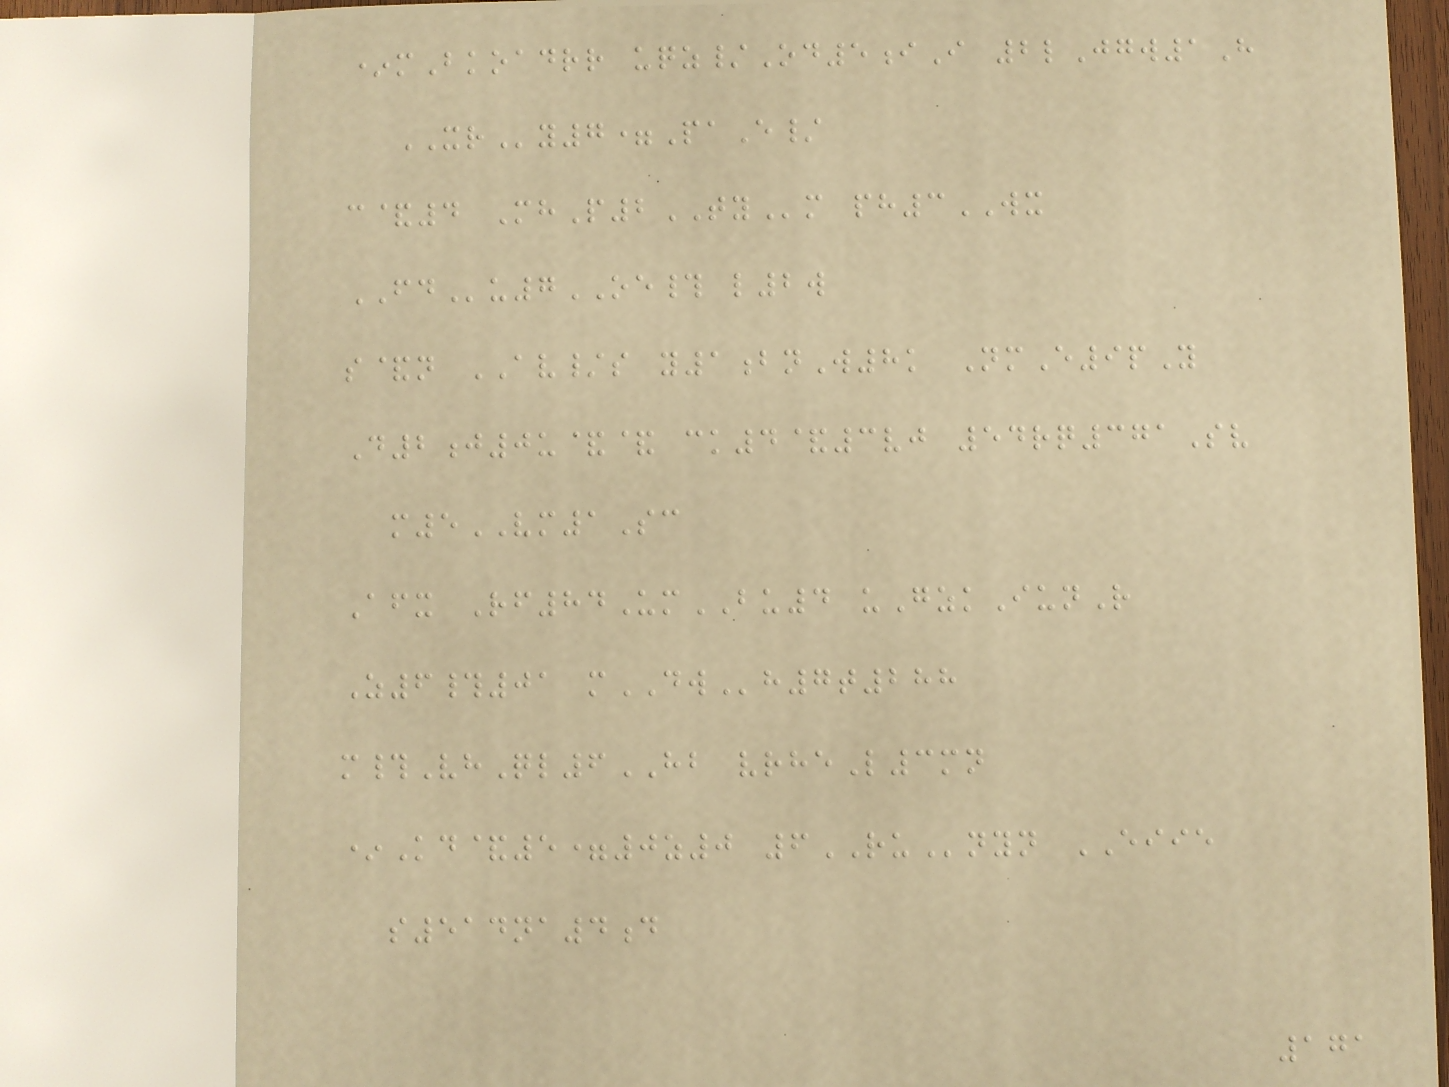*mBkoadrr uqz/Od5iI 2lJgw1H
XRy7=PaE/
c&4 MhP2TYm ph3WX
FDu7OE# l2w
s&n AV/s y1bnW8k NmE9pY
D2j0u&& ck4&3vj 54rq371Sv
m5VM1Sc
Afx Rf84UmBU4 uGzkIunR
Z6#01 mDWh7t288
m#VhQl6HB vrheL3mn
*Kd&5=0z0 6RUnyn EIIE
s514na4d
171
